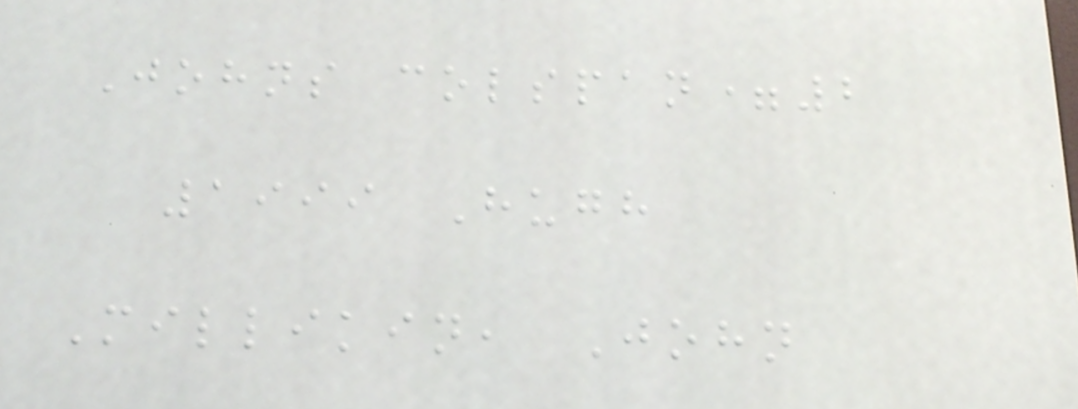Johns colspan=2
1999 Hugh
Millikin, John
